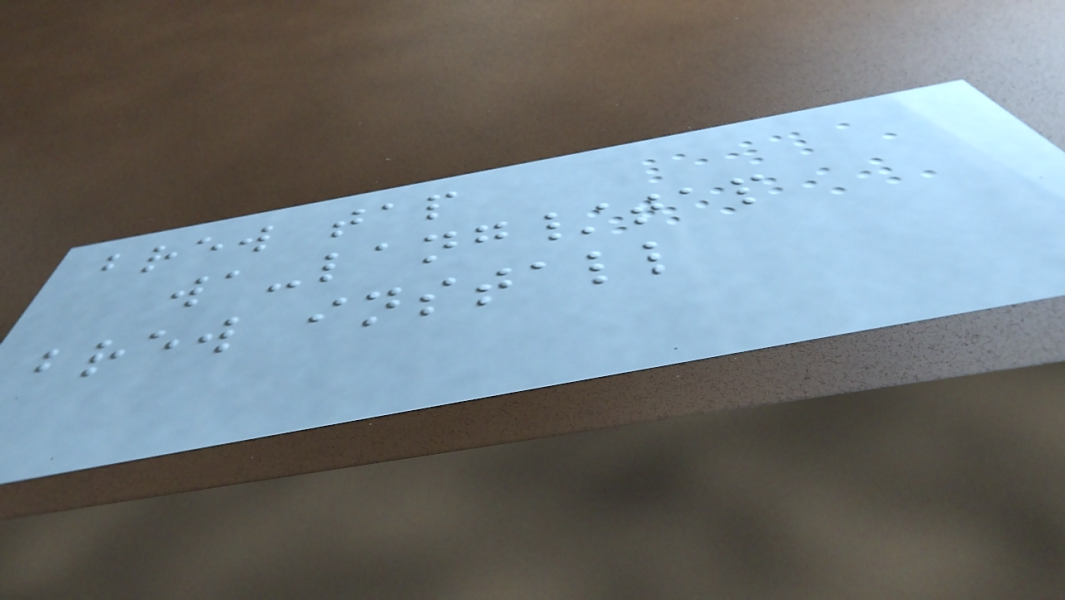brew tap
wa-lang/tap
brew install
